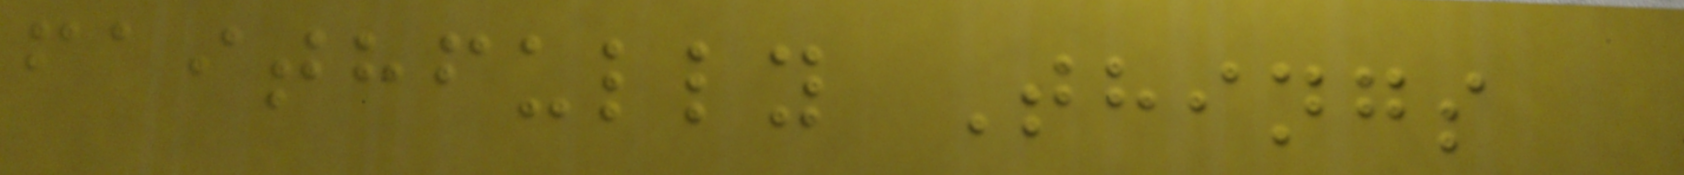faithfully Things
